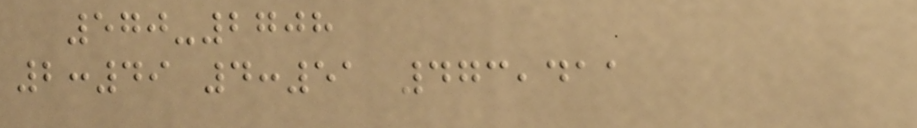570-2708
2:49 4:51 473,411
